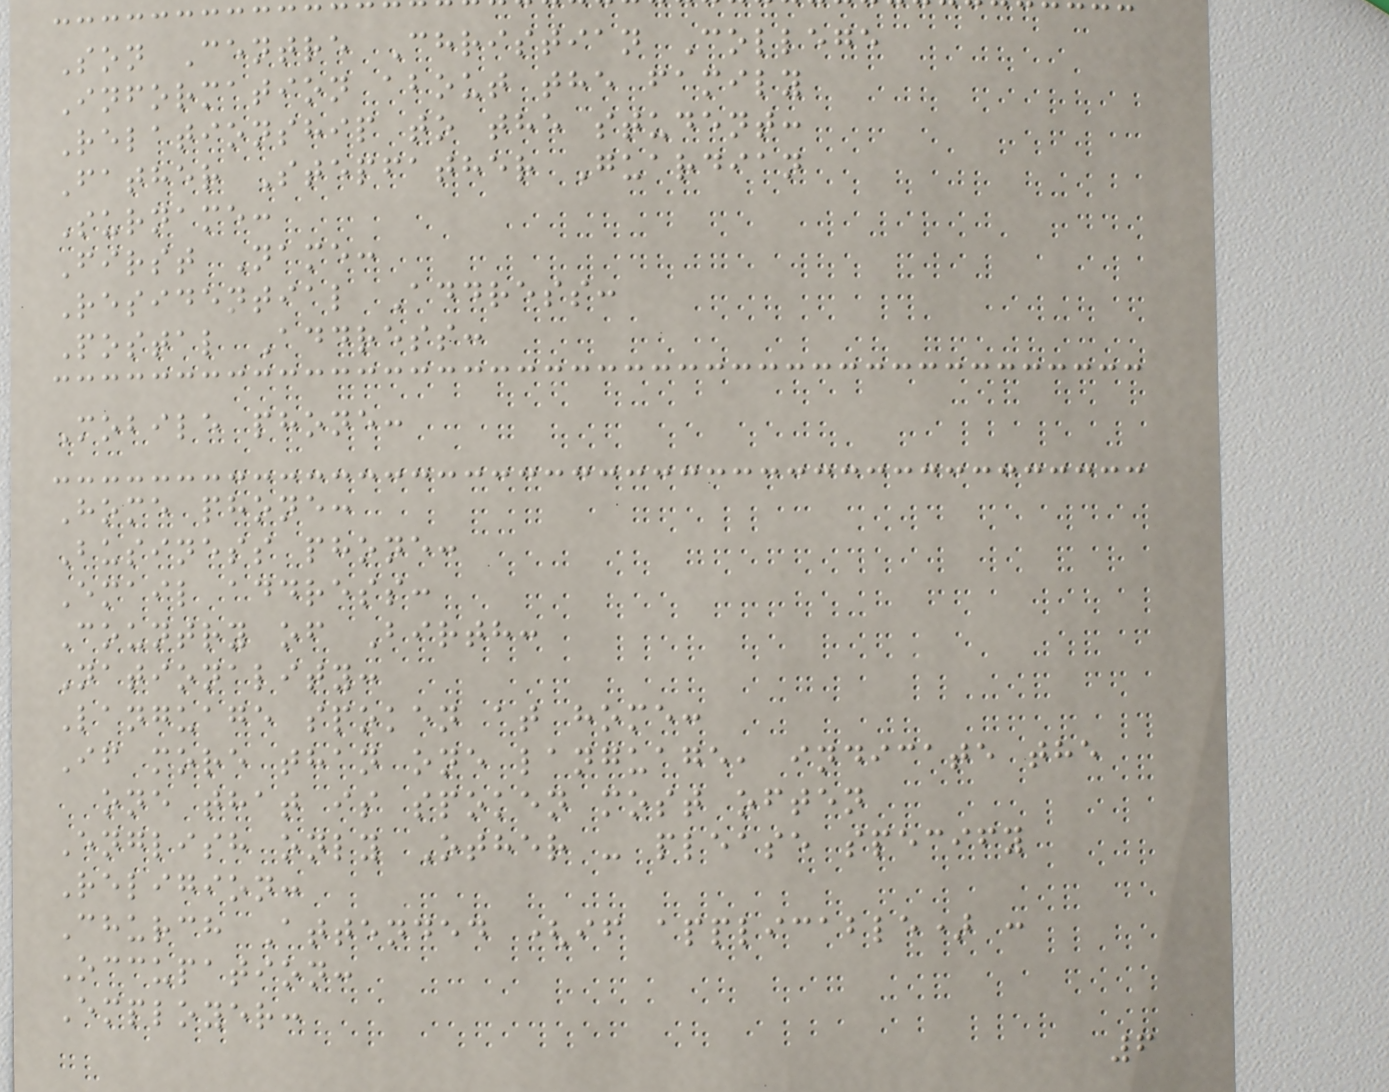Son Centre Christian College
Information about the family
Relationship to the student:
Father Stepfather Guardian
Surname:
First Name:
Residential Address:
Postal Address:
Mobile phone:
Home phone:
Business phone:
Email address:
Country of Birth:
Nationality:
Language spoken at home:
If more than one language, indicate the
one that is spoken most often
English only Other - please specify
Religion:
Church Attended (if applicable) :
Occupation:
Employer:
6
